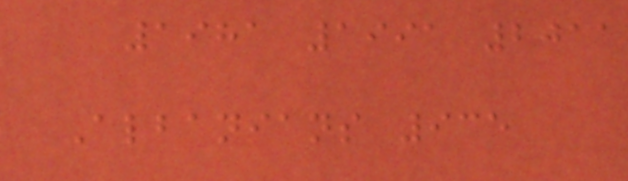1981 1991 2011
Albanians 935
